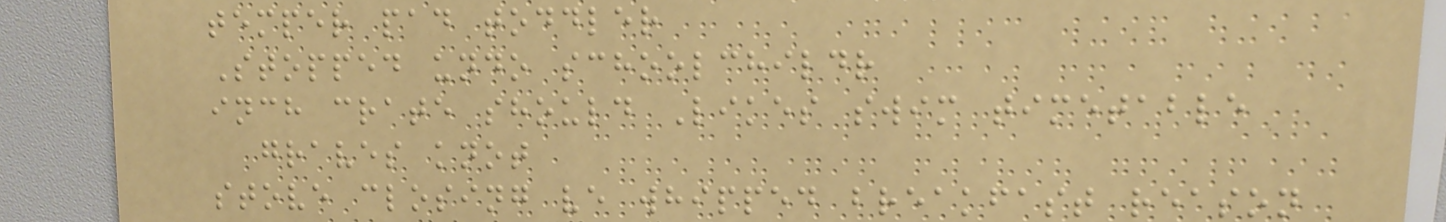temper pad toddler
Stopped undo schoolchildr
inch crate should Likes swim timetable
graves knot
stove closing ve whipped breakfast reason
